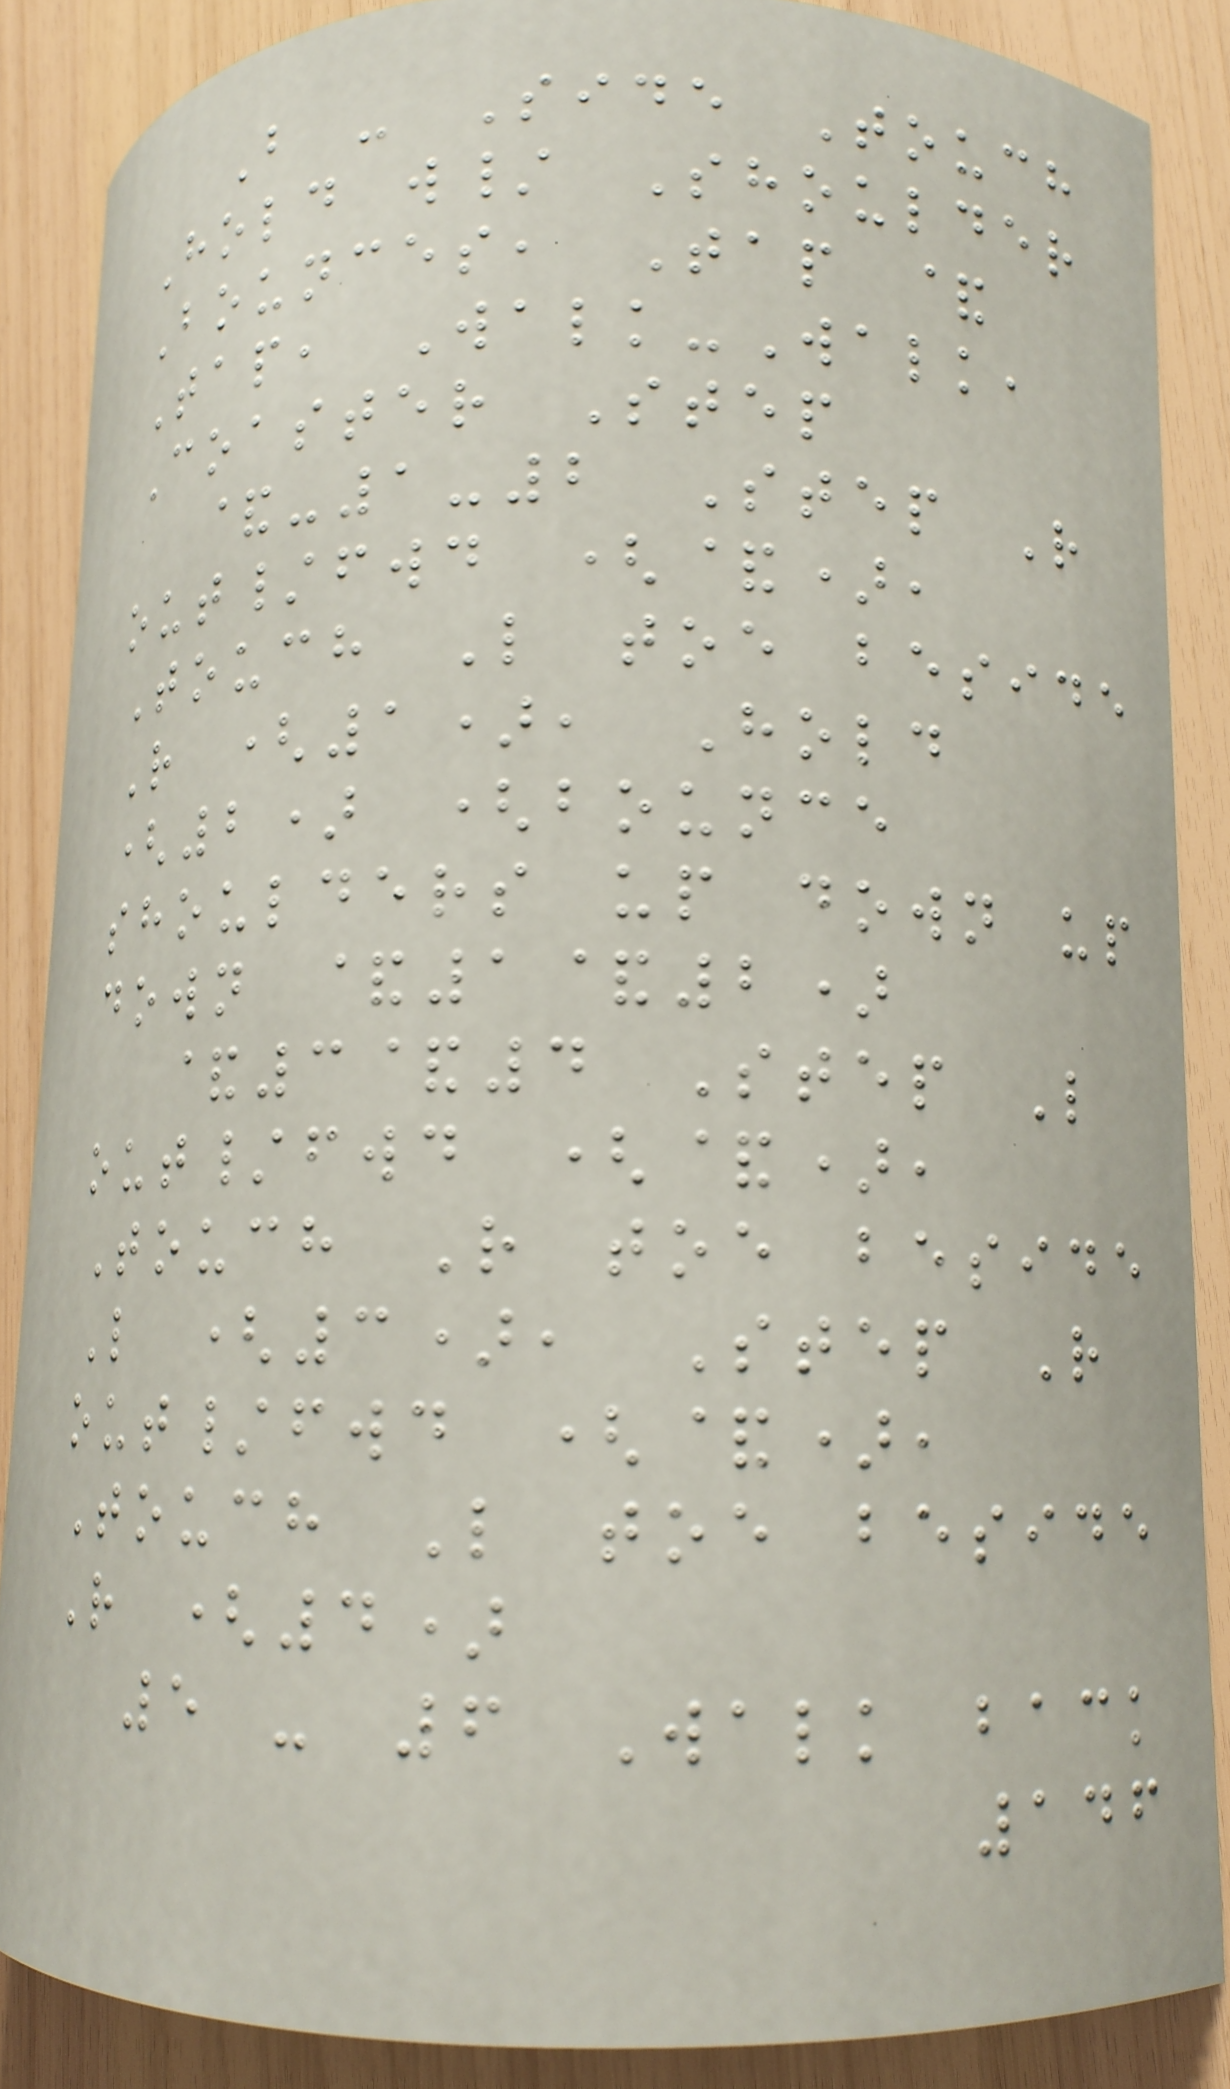B - Side Touch
Hold w/ Shoulder
Bounces, Tap &
Tap, Walk-Walk,
Coaster Step
&-1-2 Step R
out/fwd (&),
Touch L toe beside
R (1), Hold
(2) (bounce
shoulders up down up
down &1&2)
&3&4 Step L
out/fwd (&),
Touch R toe beside
L (3), Step R
out/fwd (&),
Touch L toe beside
R (4)
5 - 6 Walk back
146
